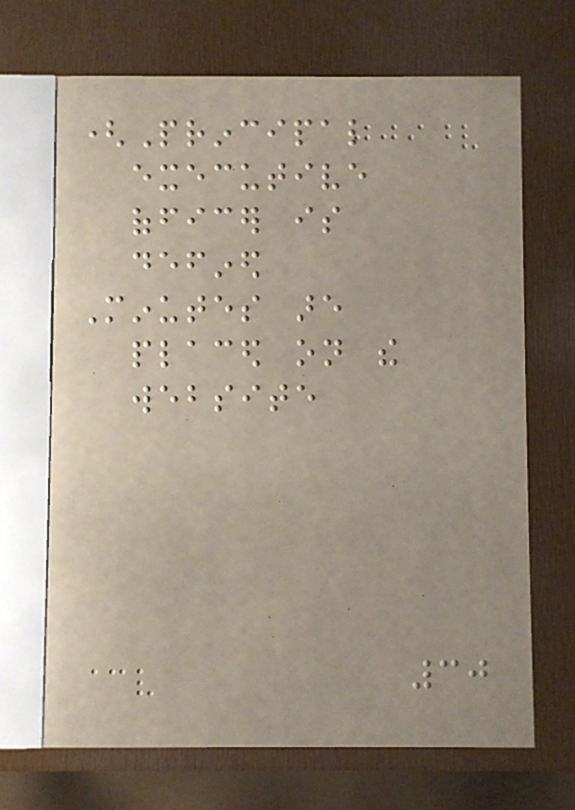(Principal
executive
officer is
defined
Minutes are
placed on the
website
30
